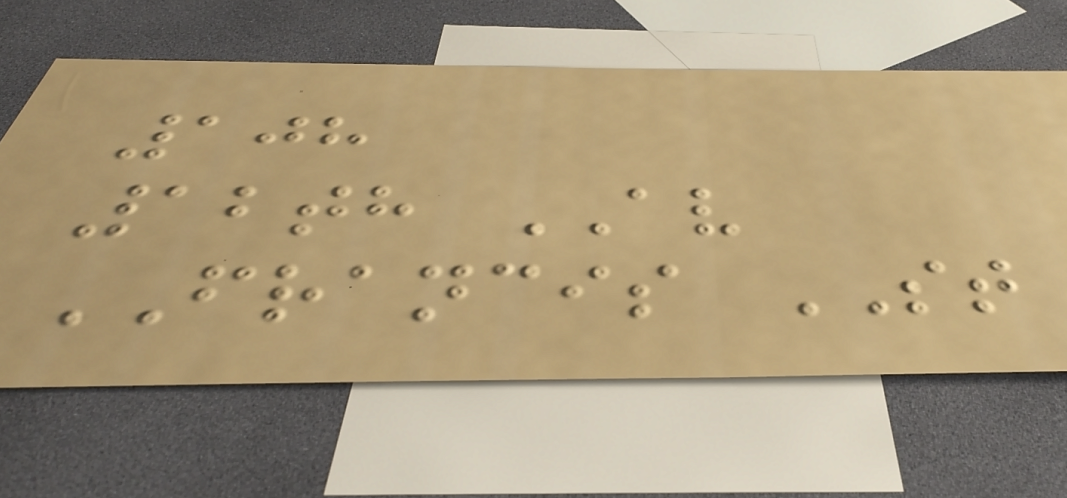108
12th AV
FRANCIS ST
